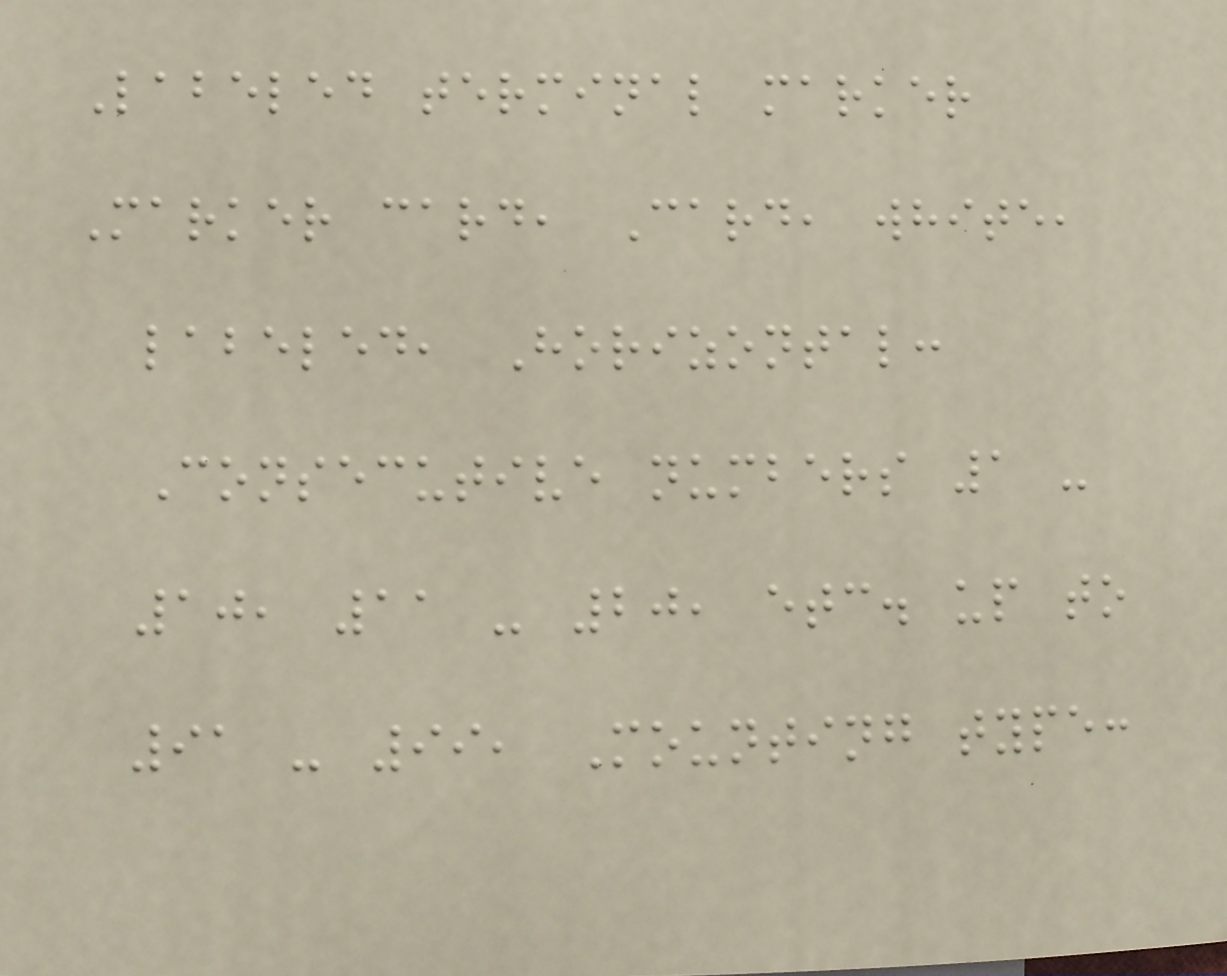Labeled terminal marker
Marker card, Card, white,
labeled, Horizontal:
Consecutive numbers 1 -
10, 11 - 20, etc. up to
91 - 99, Mounting type:
